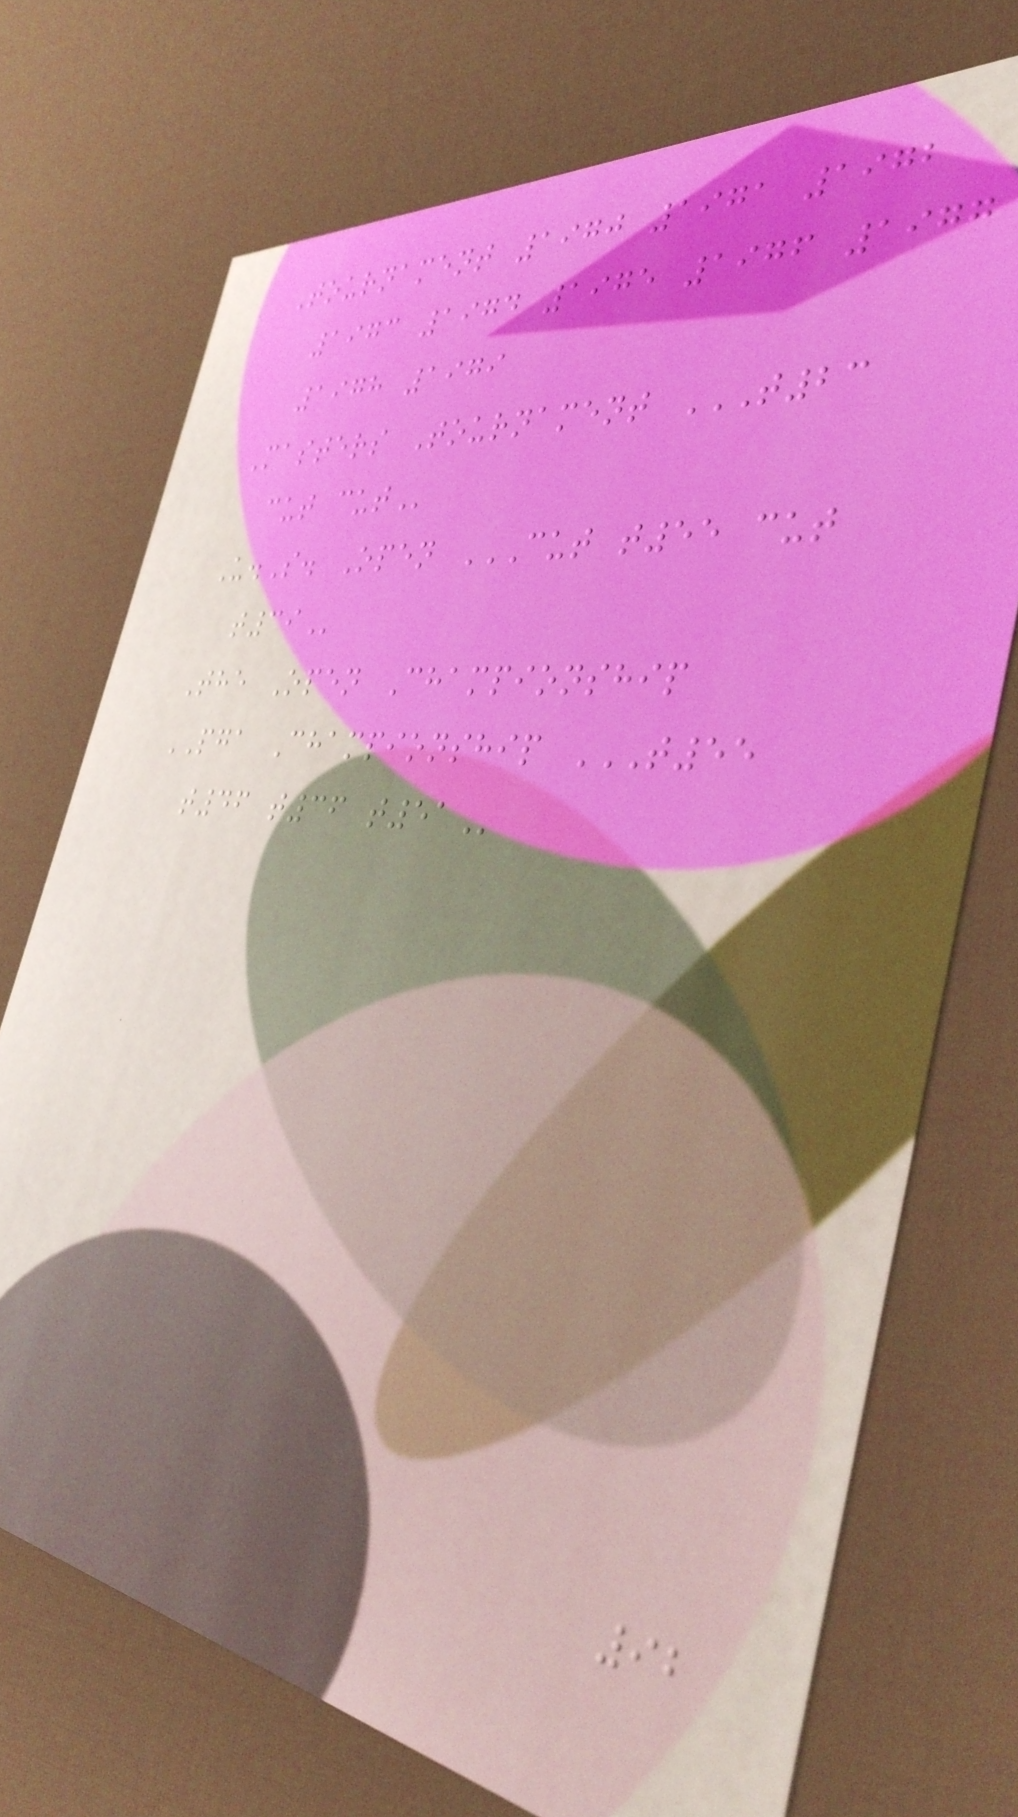Tournament 1970 1971 1972
1973 1974 1975 1976 1977
1978 1979
Masters Tournament T23
CUT CUT
U.S. Open CUT T55 CUT
T39
The Open Championship
PGA Championship T55
T46 T36 T51
92
